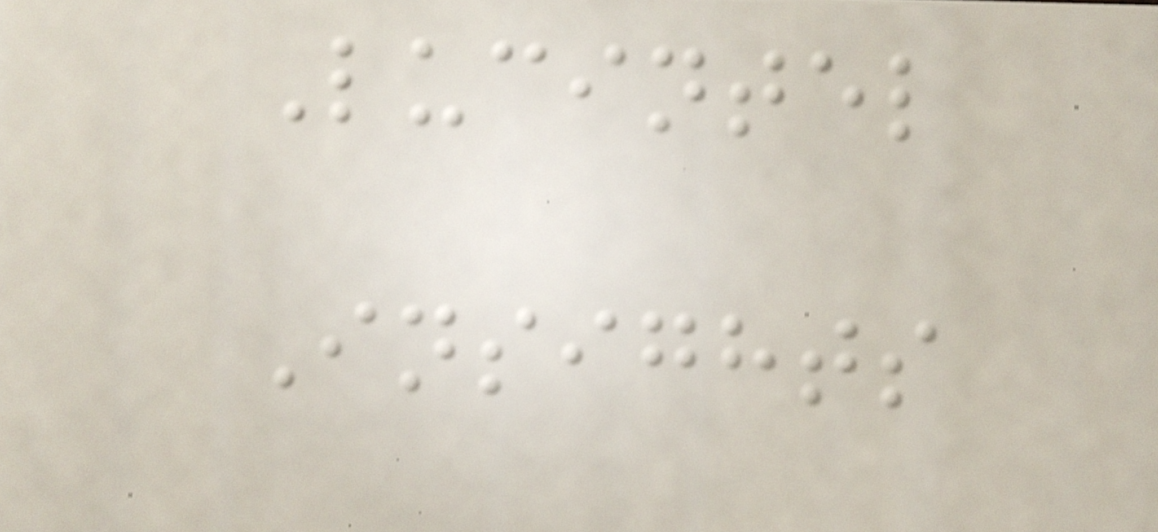Lucintel
Insights
